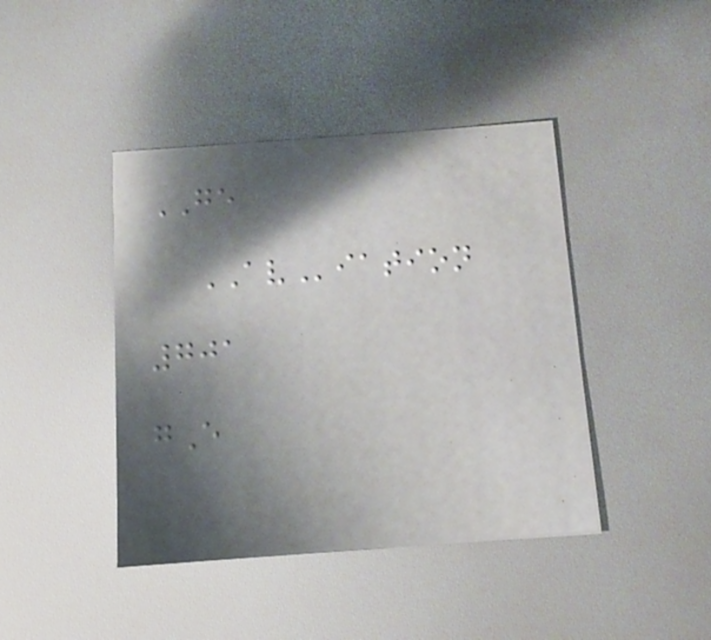GE
AViation
701
gE
